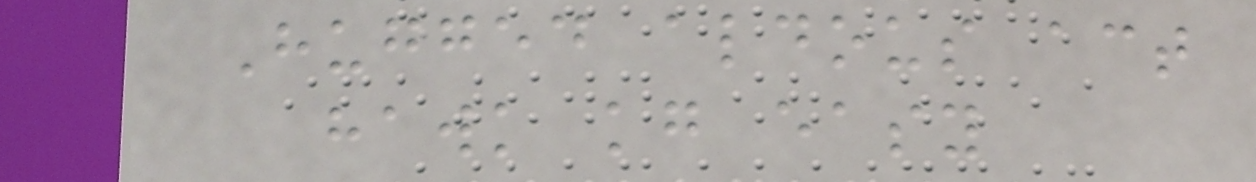Hugged aldous act
hawk kg easy
